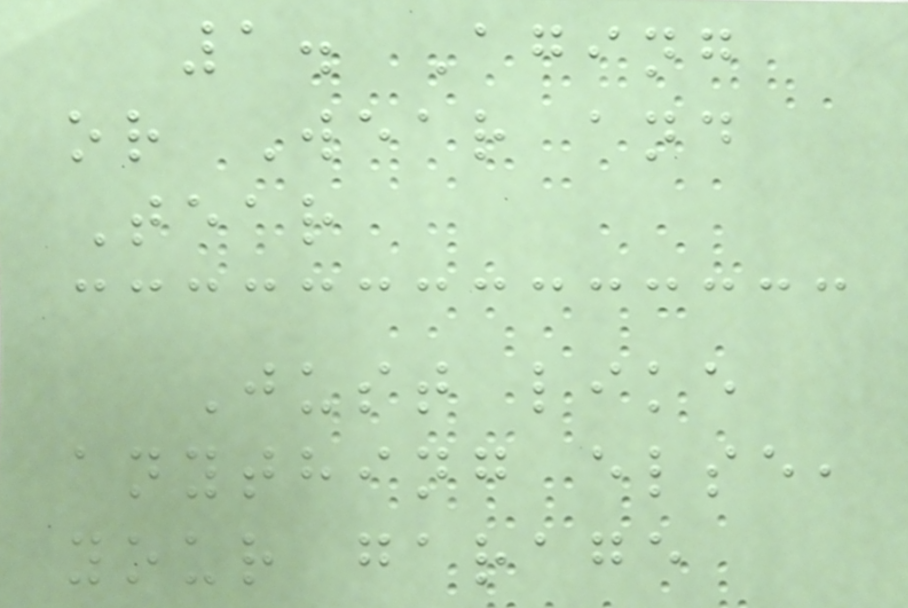1. Aging
or Wear and
Tear
Just like
anything else,
your garage
